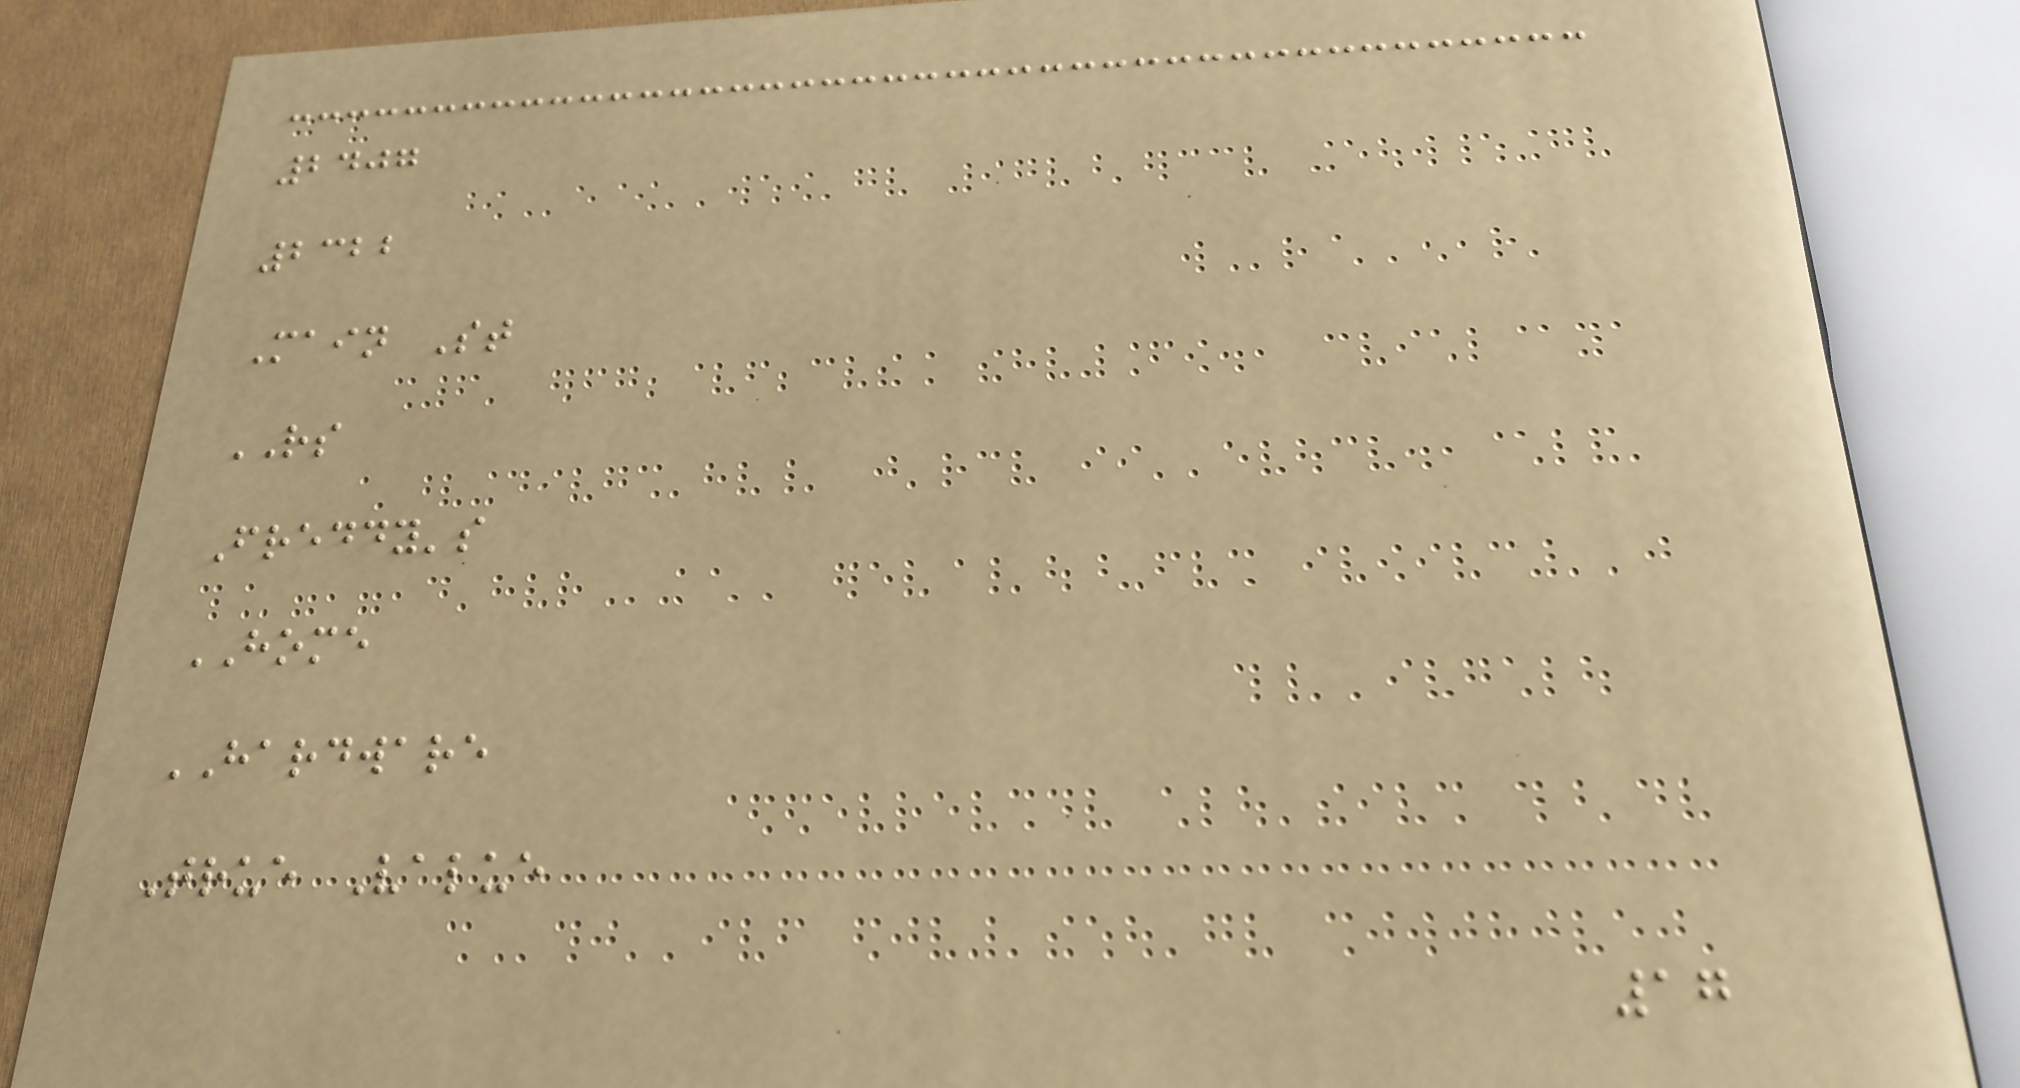2407
2322
Main St
RS
Freddy's
HOME
HARDWARE
True Value
17
